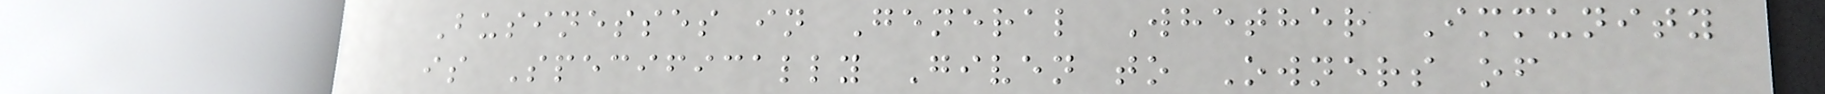Businesses in General Whether Immunity
is Specifically Given to Owners of
